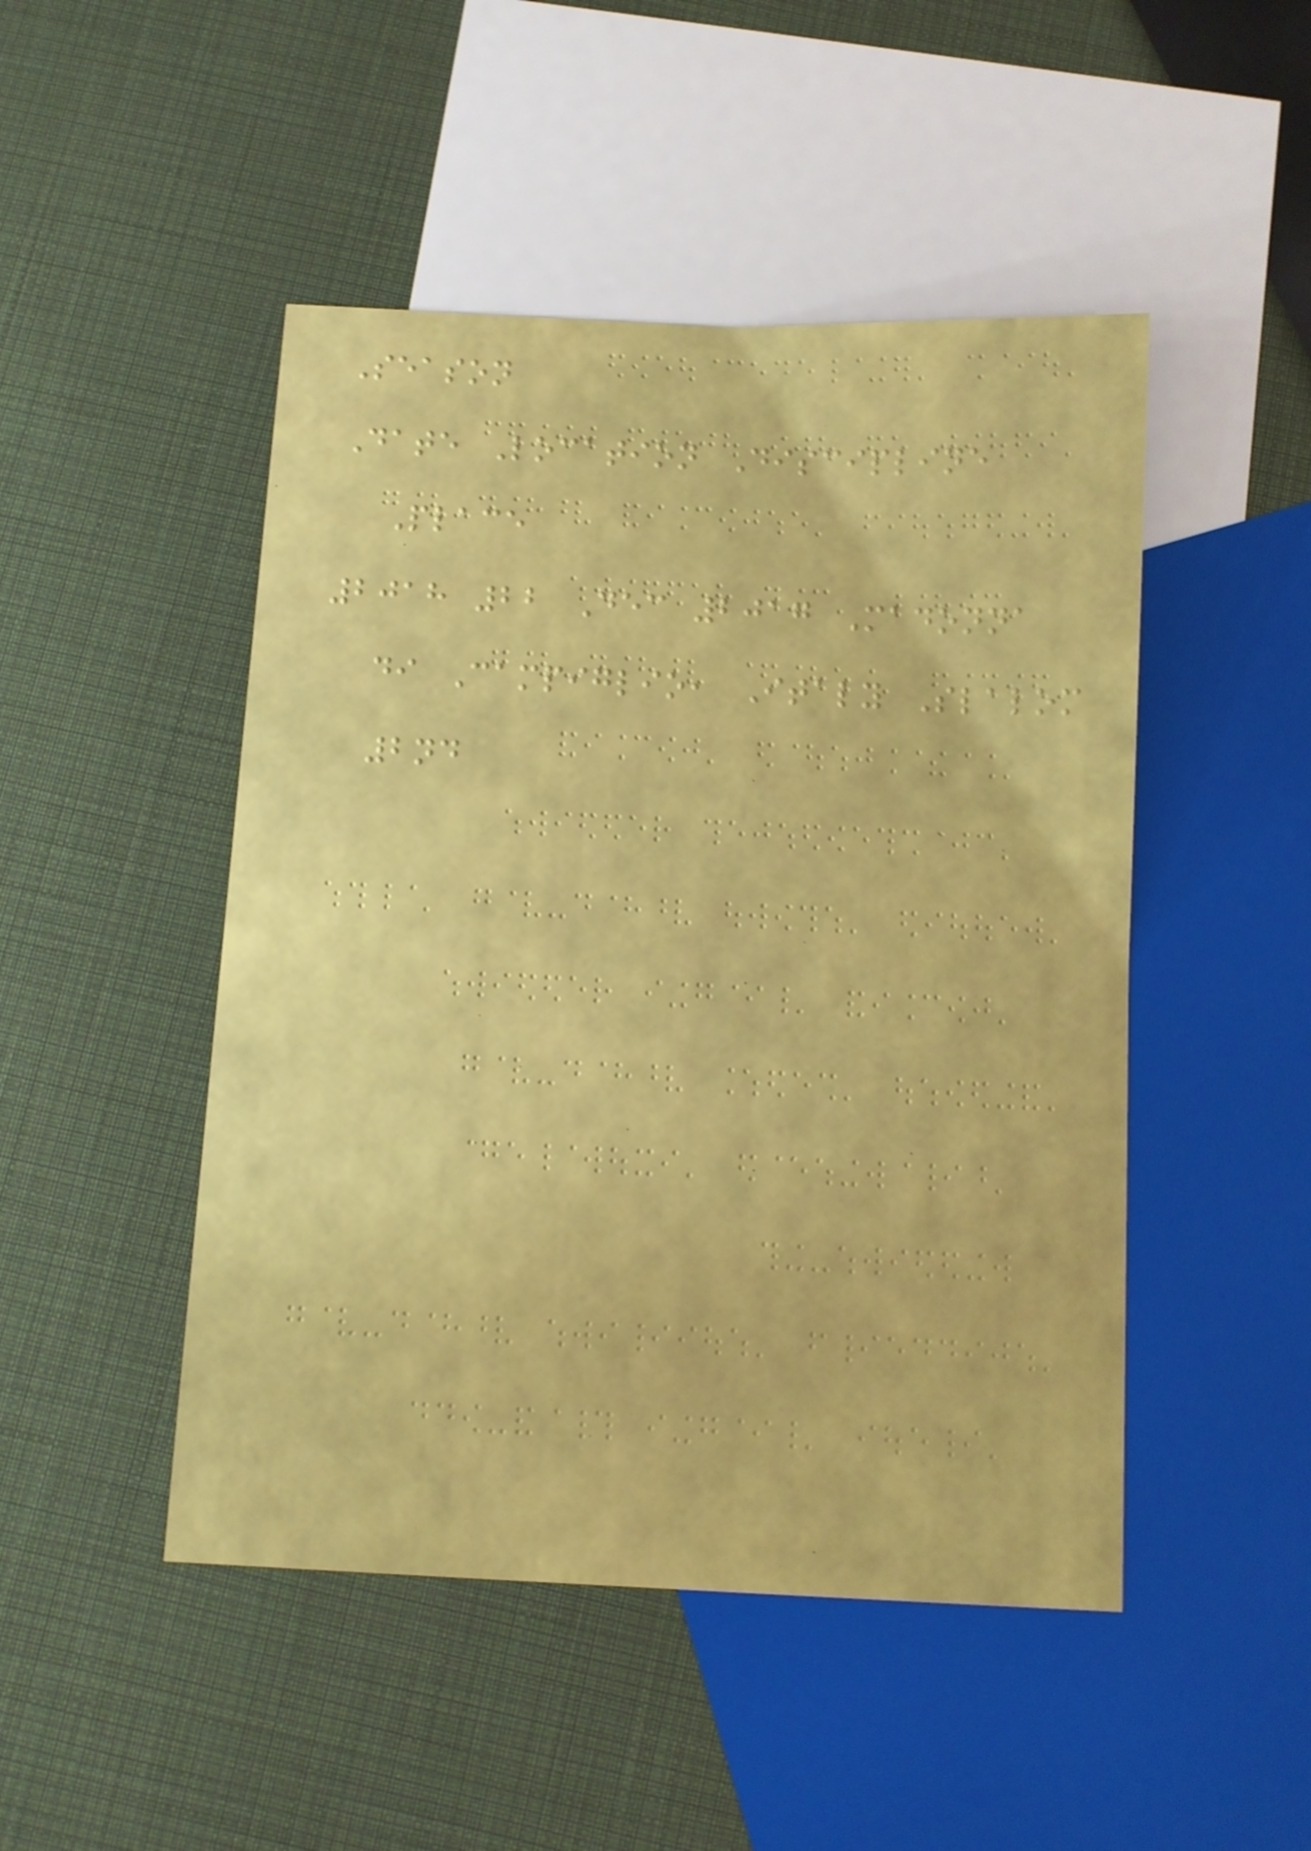Season
Date Location Discipline
Place
2018 22 Dec 2017 Madonna
di Campiglio, Italy Slalom
2nd
